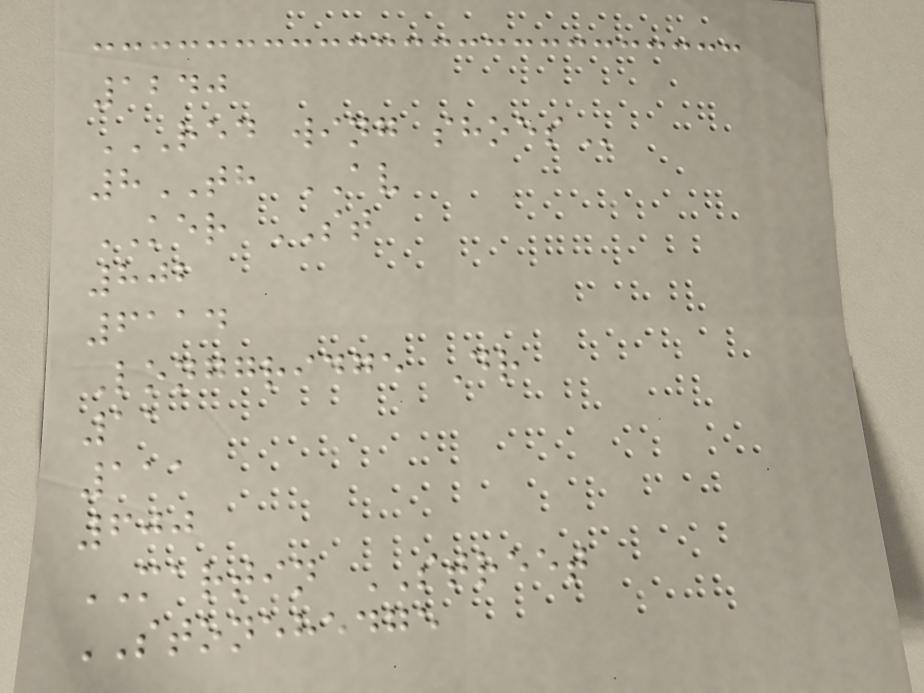1240
RED WING SHOES
8TH AV
KER ST
802
6114
Longgridge Dr
11
111
600
MARTIN STREET
STONEHEDGE
